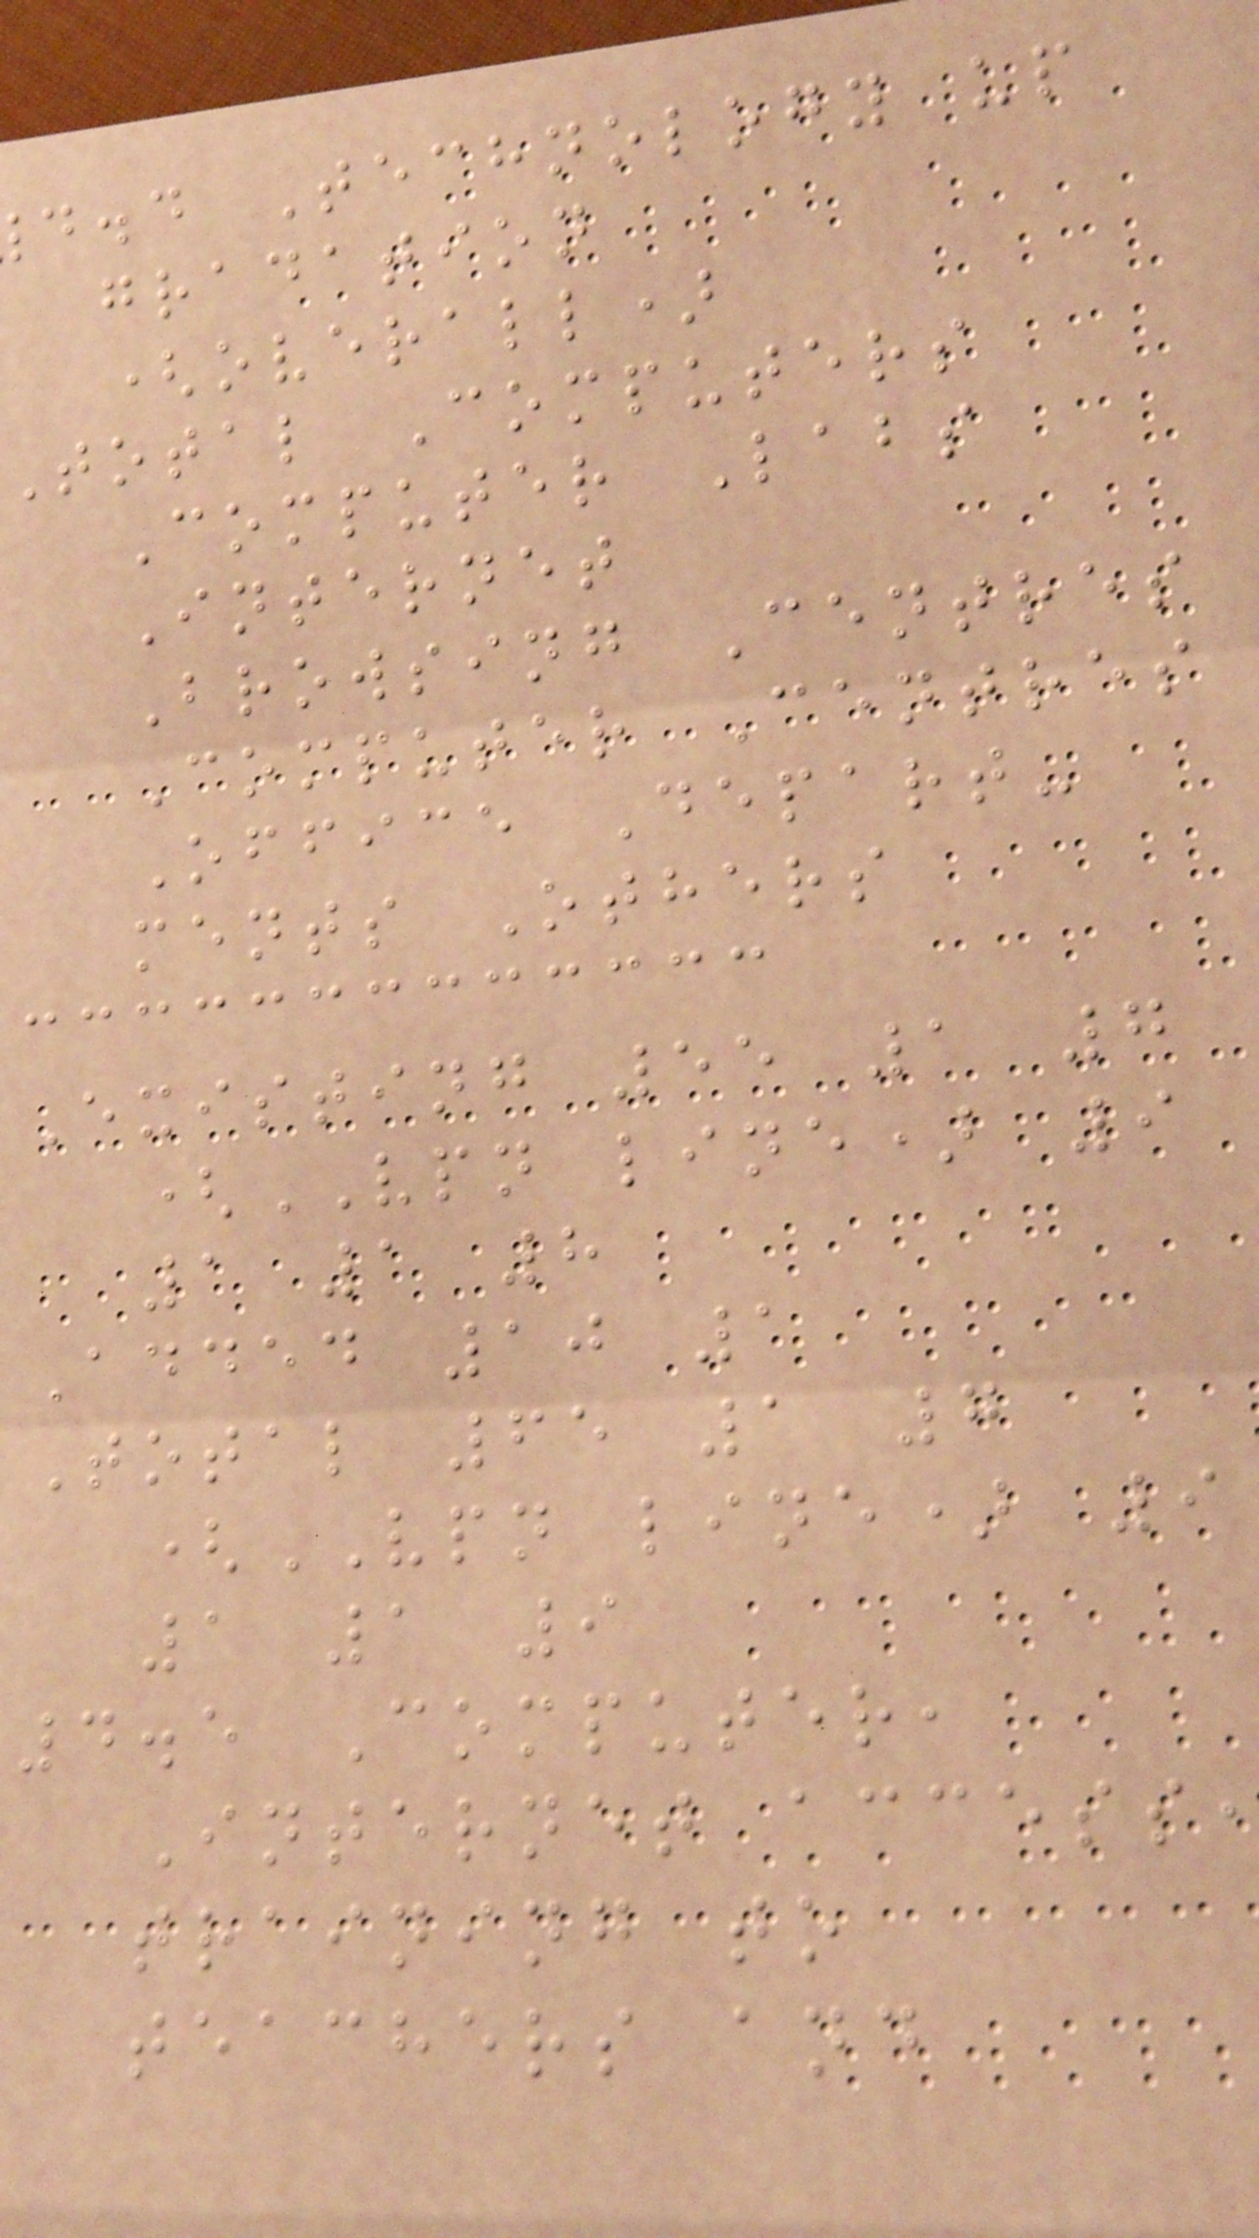d.d Technology up
gradation
(overall)
Total Computers
Computer Labs
Internet
Browsing Centres
Computer Centres
Office Depart-
ments Others
Existing 55 1 7
(VPN line) 9
1 1 8
Added 10 1
Total 65 1 7
(VPN line) 9
1 1 9
4.5 Computer,
Internet access
training to
teachers and
